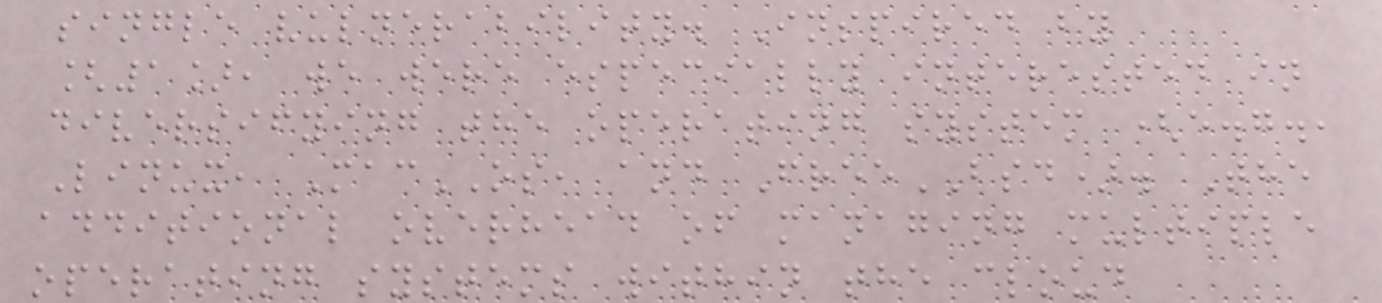single vulnerability. Inspired by
[1], we were especially interested in
diversifying the operating system (e.g.,
Linux, MacOS, and FreeBSD). The
additional overhead of managing multiple
operating systems within the cloud
